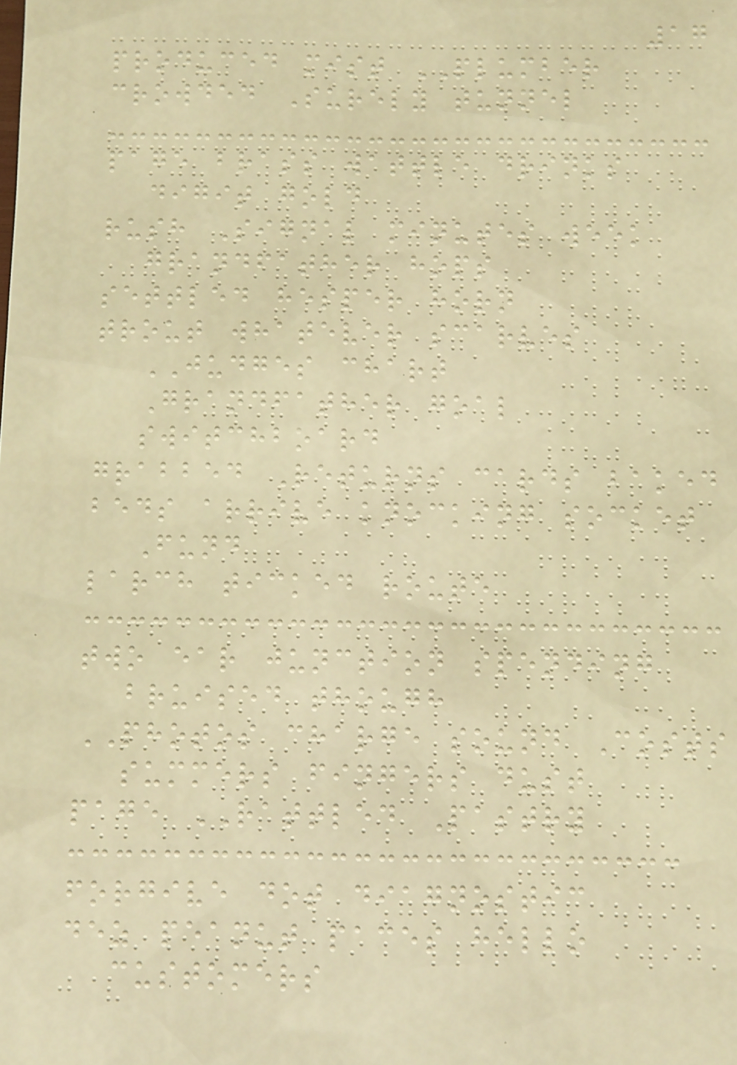17
produced mist PLUMBER
crowded Surely tunnel
page brass wattle drinks
digit gold
rush Signal minutes week
grandfather hops
settled hesper horn
trout whatever scarves
JUDGES chart
Grandfather goal
switchboard
grabbed Returns cards baked
beds arrive knocking socket
Fund
larch ticked route
two ear junction spending
bruised though
PHOTOS charge sound Costs
summers fingers dust
page RATTLED Pastry
forgive dot diagnostic
dez peanut paces hello
customers
